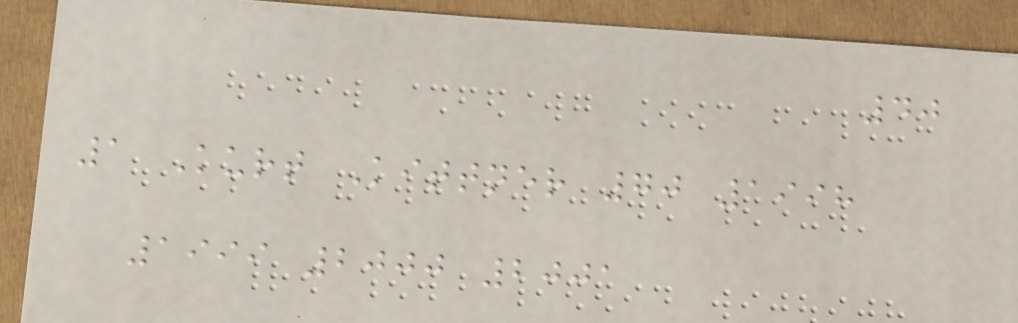40
1 Kurt Kittner 70 1998
1999 2000 2001
